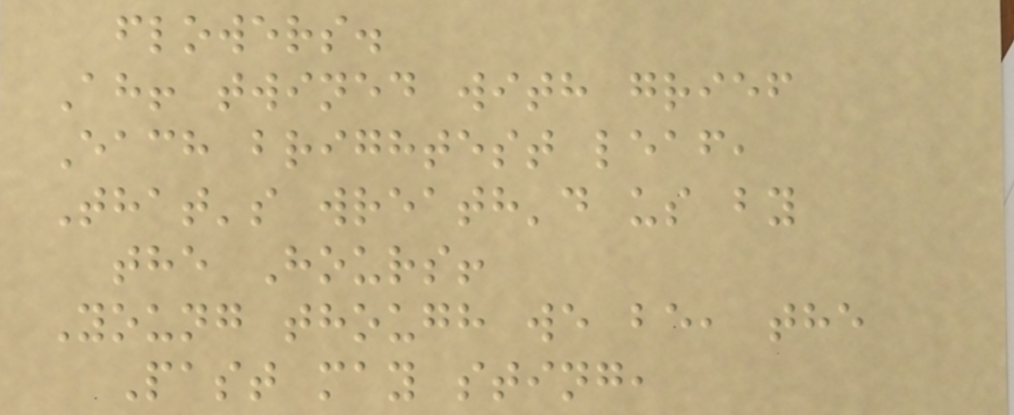flowers.
Ah! twined with grief
Each brightest leaf,
That's wreath'd us by
the Hours!
Young though we be, the
Past may sting,
